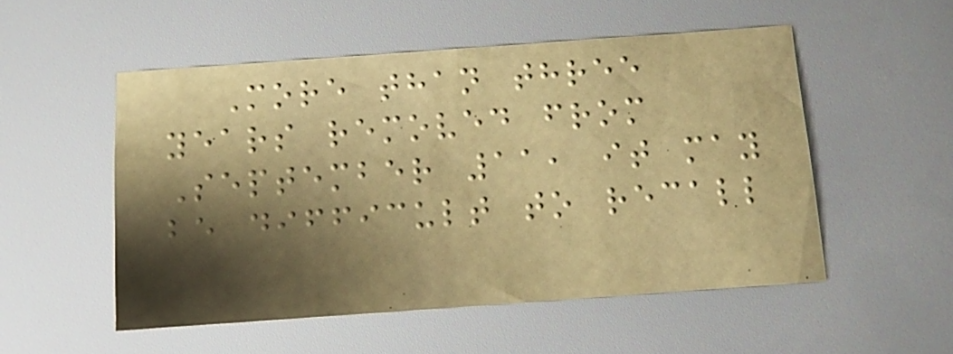More than three
years removed from
September 11, it may
be difficult to recall
